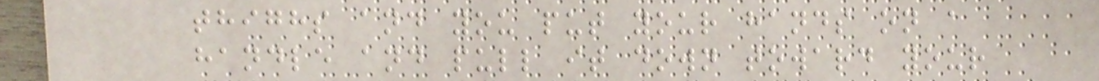thighs and you put your hands on a
handle and pull it down toward your
